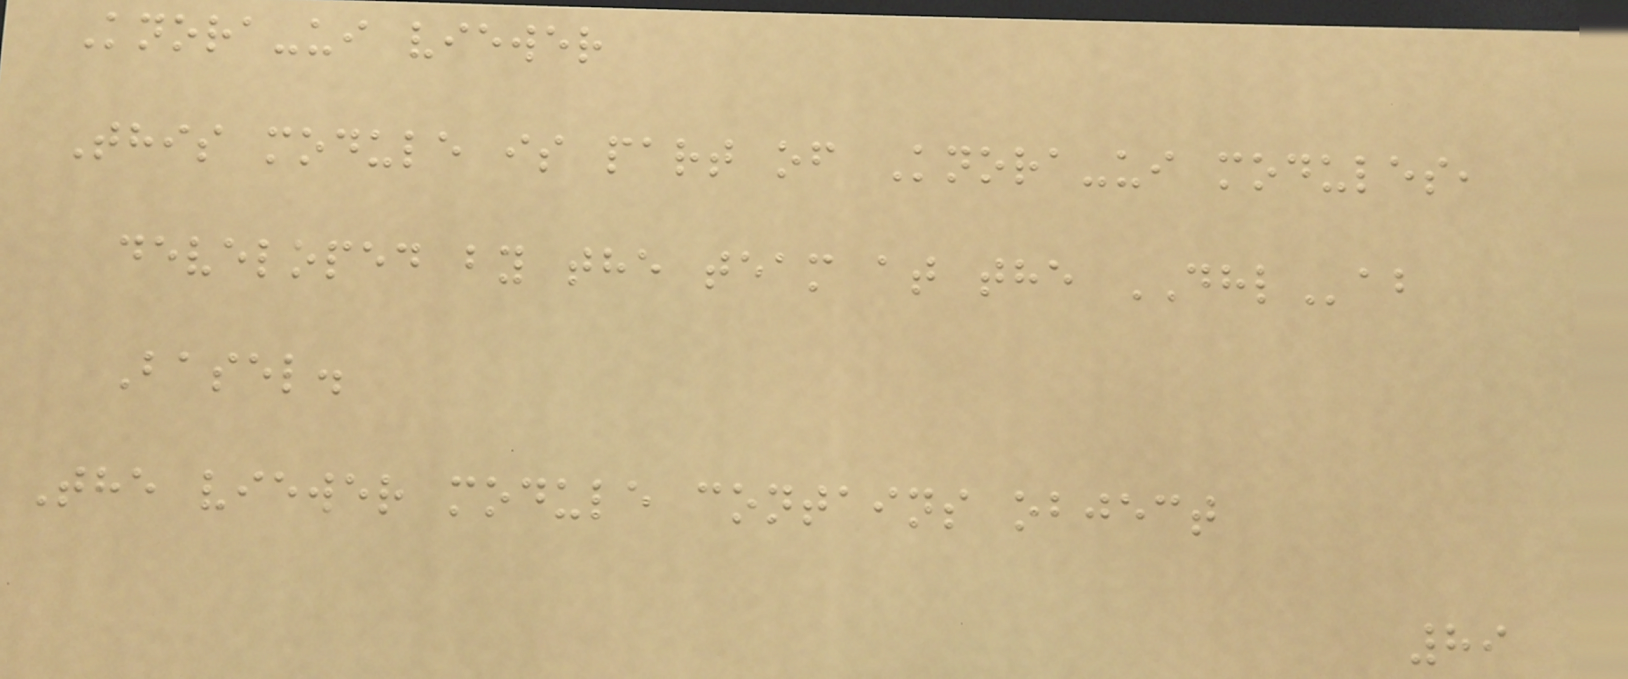Knora-ui viewer
This module is part of Knora-ui modules,
developed by the team at the DHLab
Basel.
The viewer module contains object
89
